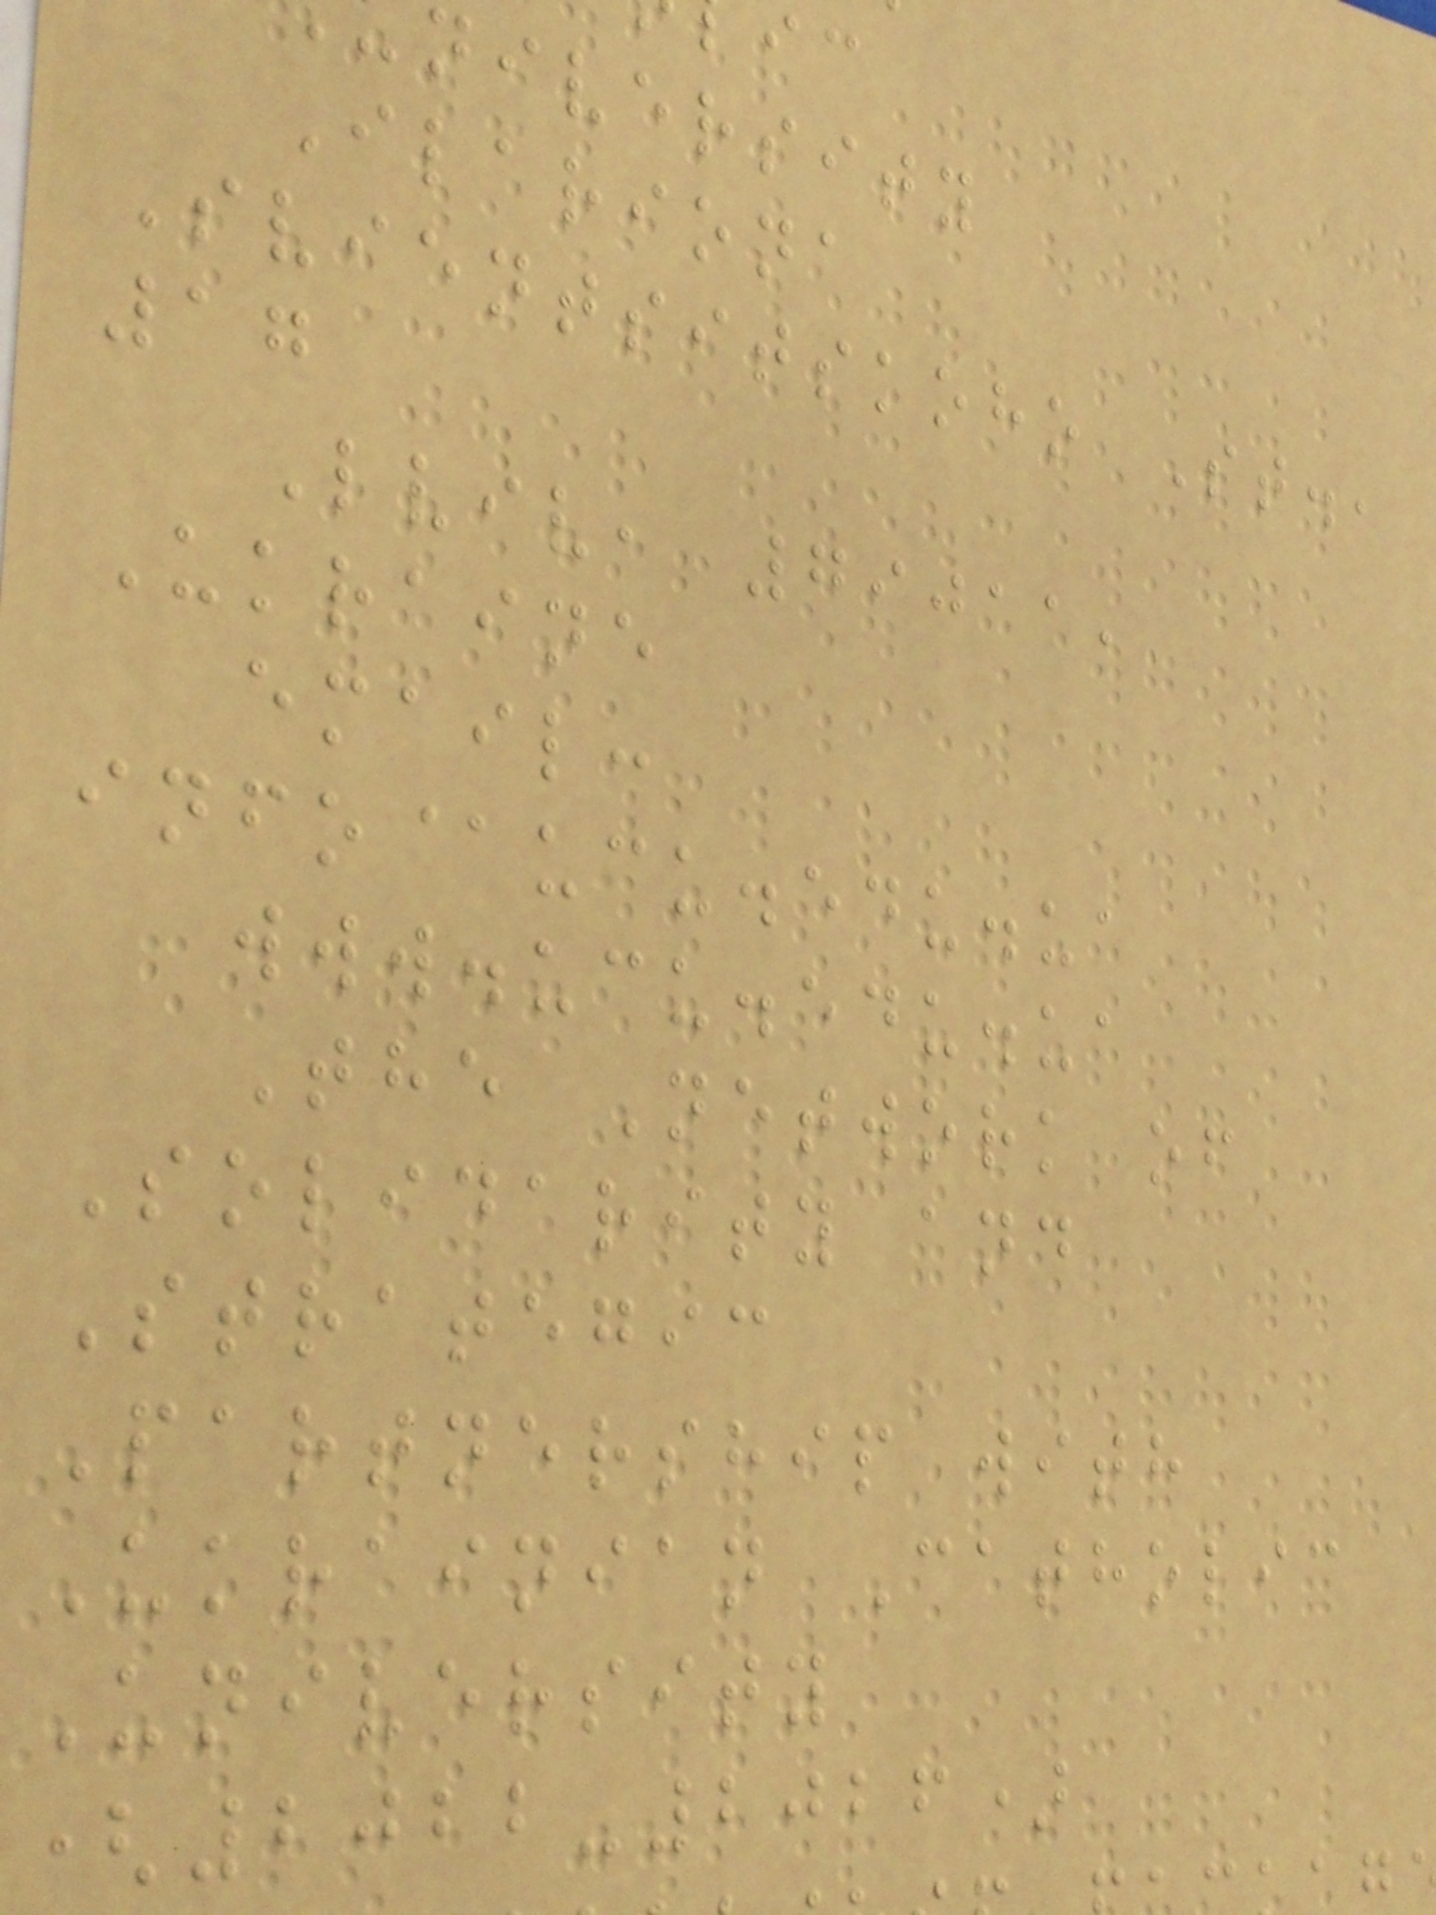niversity
Ilariona
Svientsitskoho St.,
17
Lviv, 79011,
Ukraine
email:
info@ucu.edu.ua
www.ucu.edu.ua
The Network of
Solidarity and
Strategic
Partnership with
Ukrainian Catholic
University
(2022-2026)
